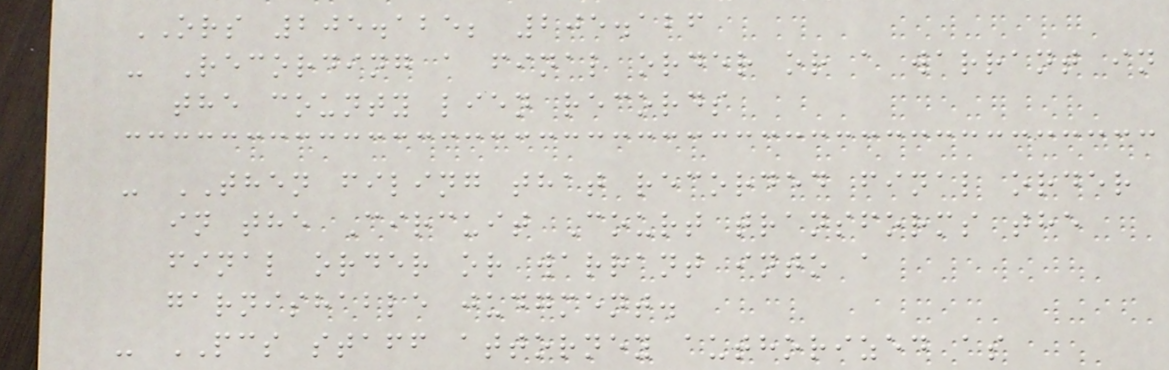ORS 205.125; 205.126
- Recording a final order or a warrant in
the county lien records
- THEN filing that recorded final order
in the Circuit Court transforms the
final order or warrant into a
garnishable judgment.
- PCS staff attorney authorized as
